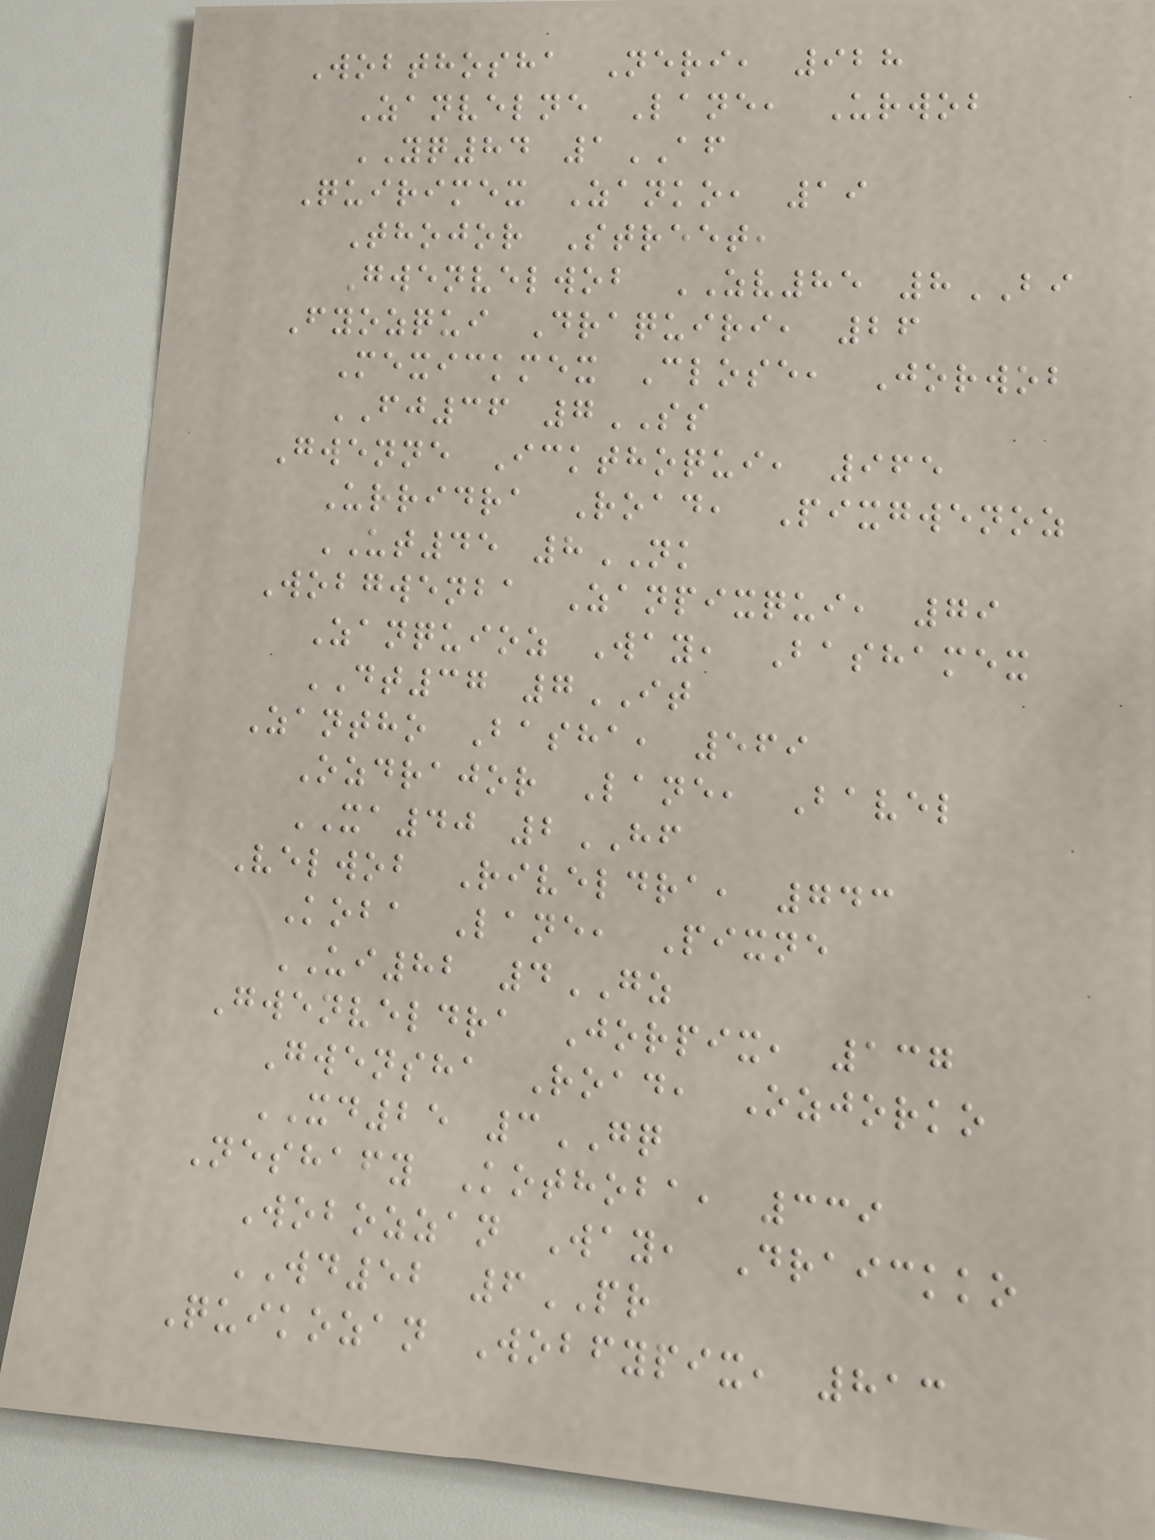Wobthosha Neri, 928
Zanvelne Lane, Urwob
YQ84 1AF
Quirimex Zanko, 19
Thojor Street,
Gwenvelwob ZV85 8BI
Fyozqui Draquiri, 26
Mexickmex Close, Jorwob
FJ36 7SS
Gwenne Ickthoqui, 965
Urridra Road, Pixgwenoz
UT45 8NK
Wobgwenba Zanpixqui, 79
Zanquioz Way, Bashamex
DT37 7IT
Zantho Basha, 569
Ozdrajor Lane, Bavel
XA40 2HF
Velwob Riveldra, 743
Koba Lane, Pixne
UI82 4GZ
Gwenveldra Jorpix, 137
Gwensha Road, Ozjorko
XD25 3GQ
Neshafy Kothoba, 339
Wobozzan Way, Draickko
WD52 6PR
Quikozan Wobfypix, 813
